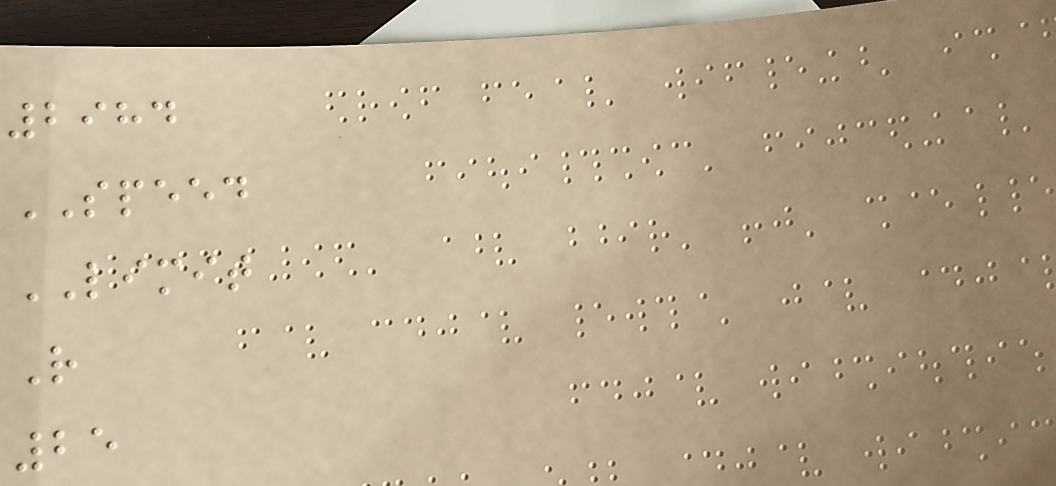2984
SPEED
LIMIT
R
25
